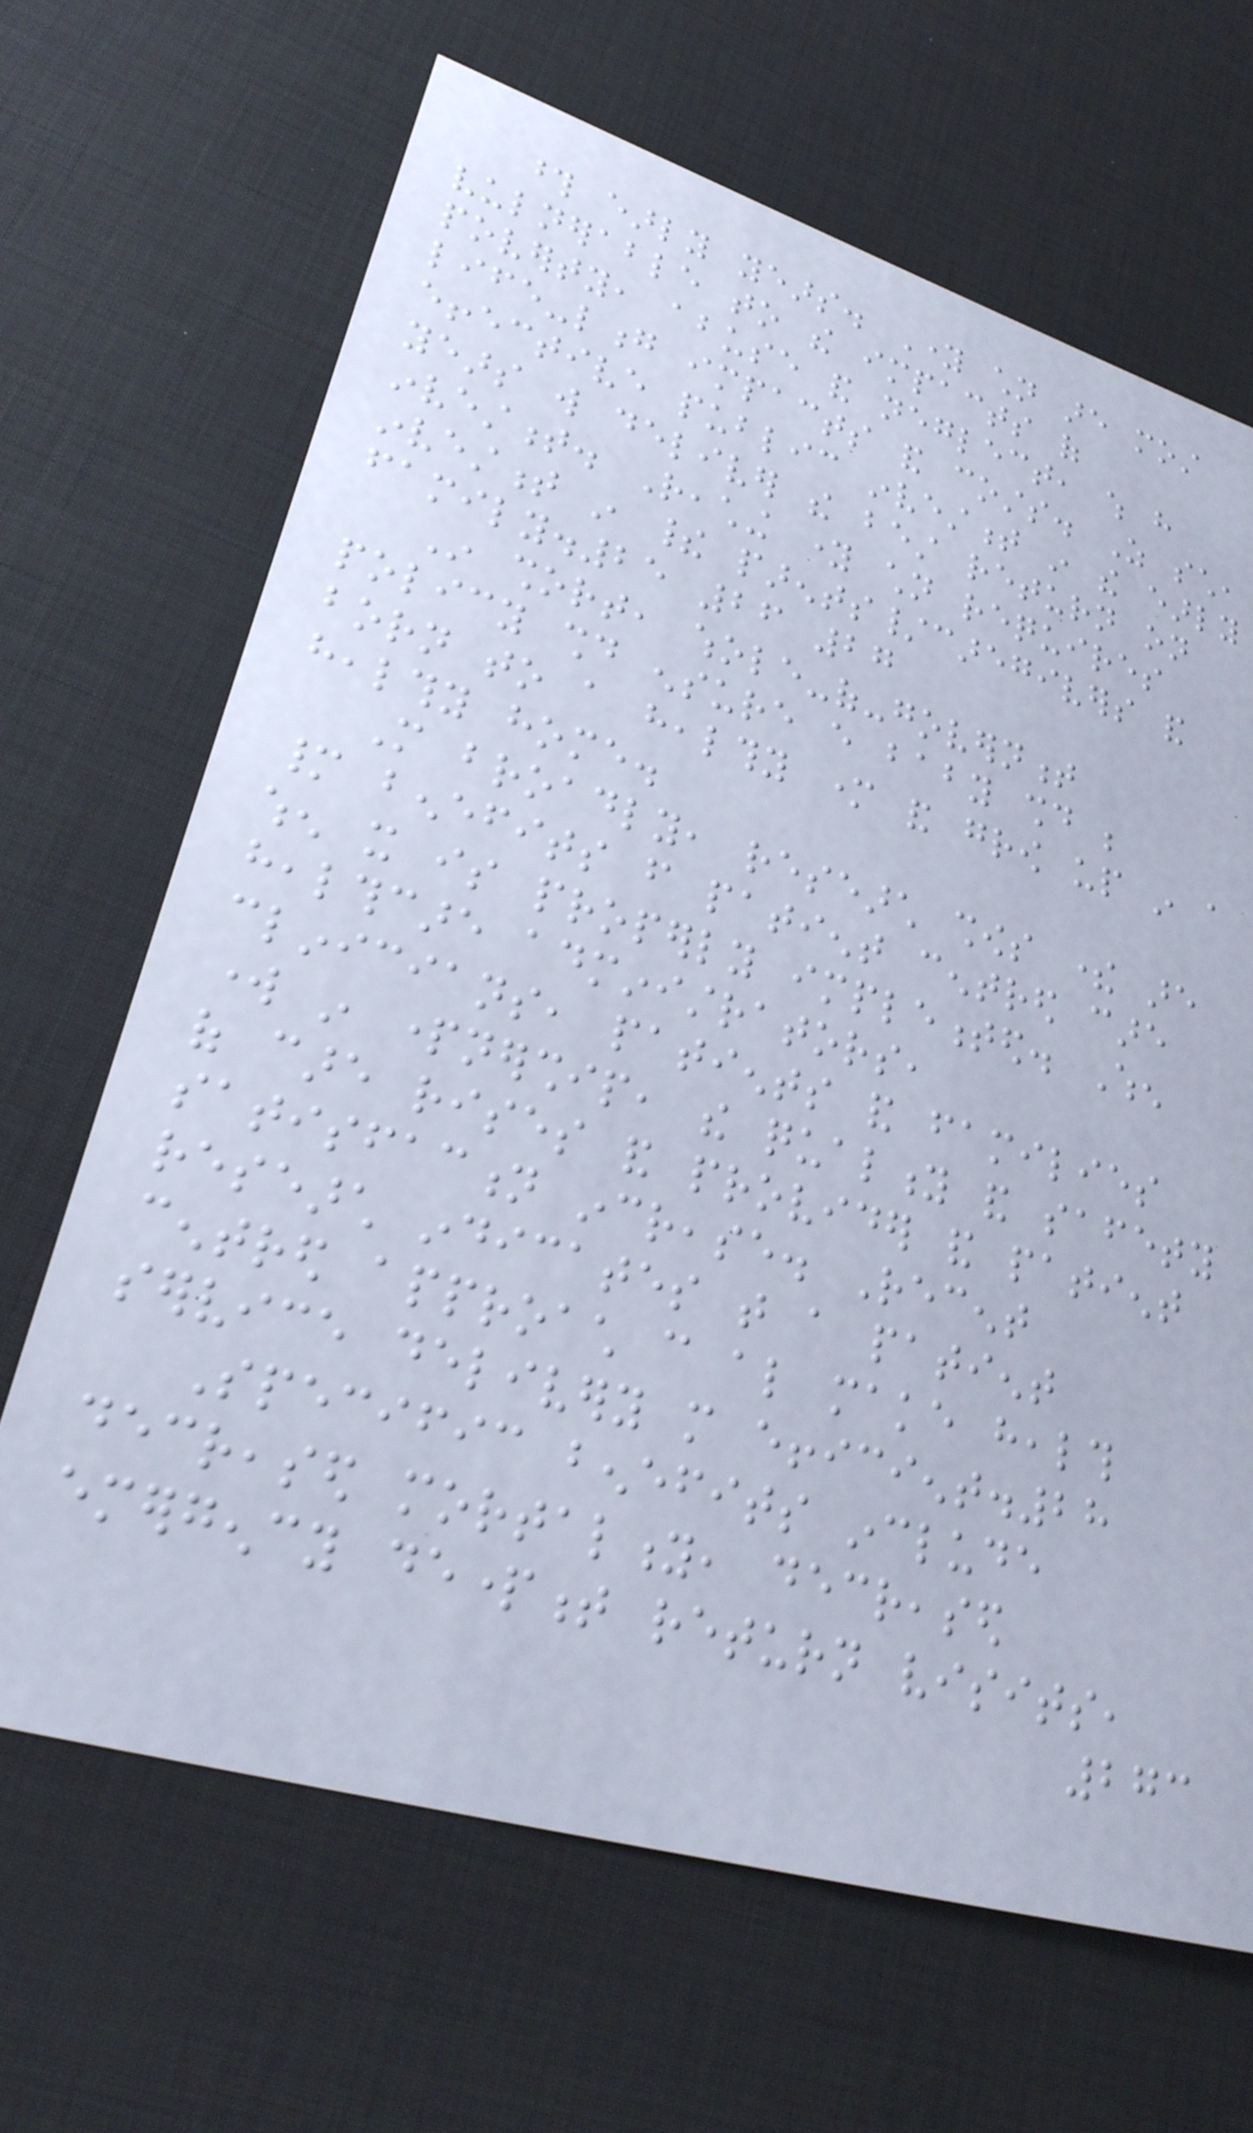those early years. Young children are most
vulnerable to the impacts of
poverty, abuse and neglect, which have
life-long impacts and costs. As such,
effective public investment in the early
years will deliver the best return on
investment. Reaching young children requires
investment in their parents/caregivers and
family.25 26 27
In short, whole-of-government
policy should ensure every baby should be
born to a healthy mother and grow up in a
healthy home.
More broadly, research shows there are
many benefits from patient centred care
when it is properly implemented. When
healthcare administrators,
clinicians, patients and families
work in partnership, the quality and safety
of care rises and provider and patient
satisfaction increase. Recent
research indicates that a patient
centred approach can also make health
service delivery more efficient.28
Specific benefits include
decreased mortality, decreased
emergency department return visits,
273
